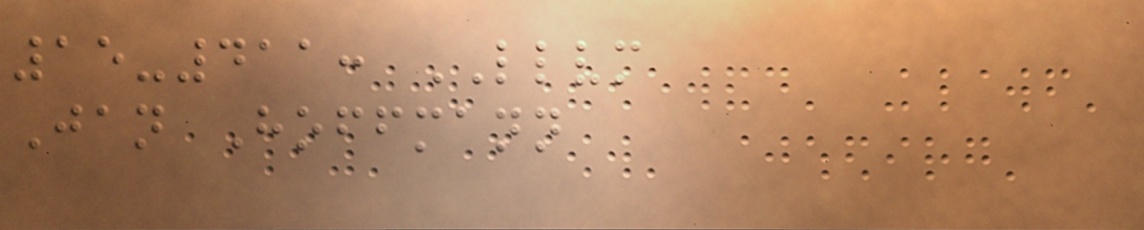15-411: LLVM
Jan Hoffmann
